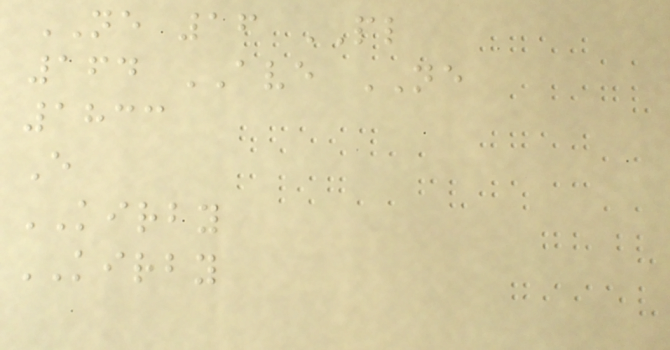NE 16 PL
164 AVE NE
1833
E
KIRBY
KIRBY
